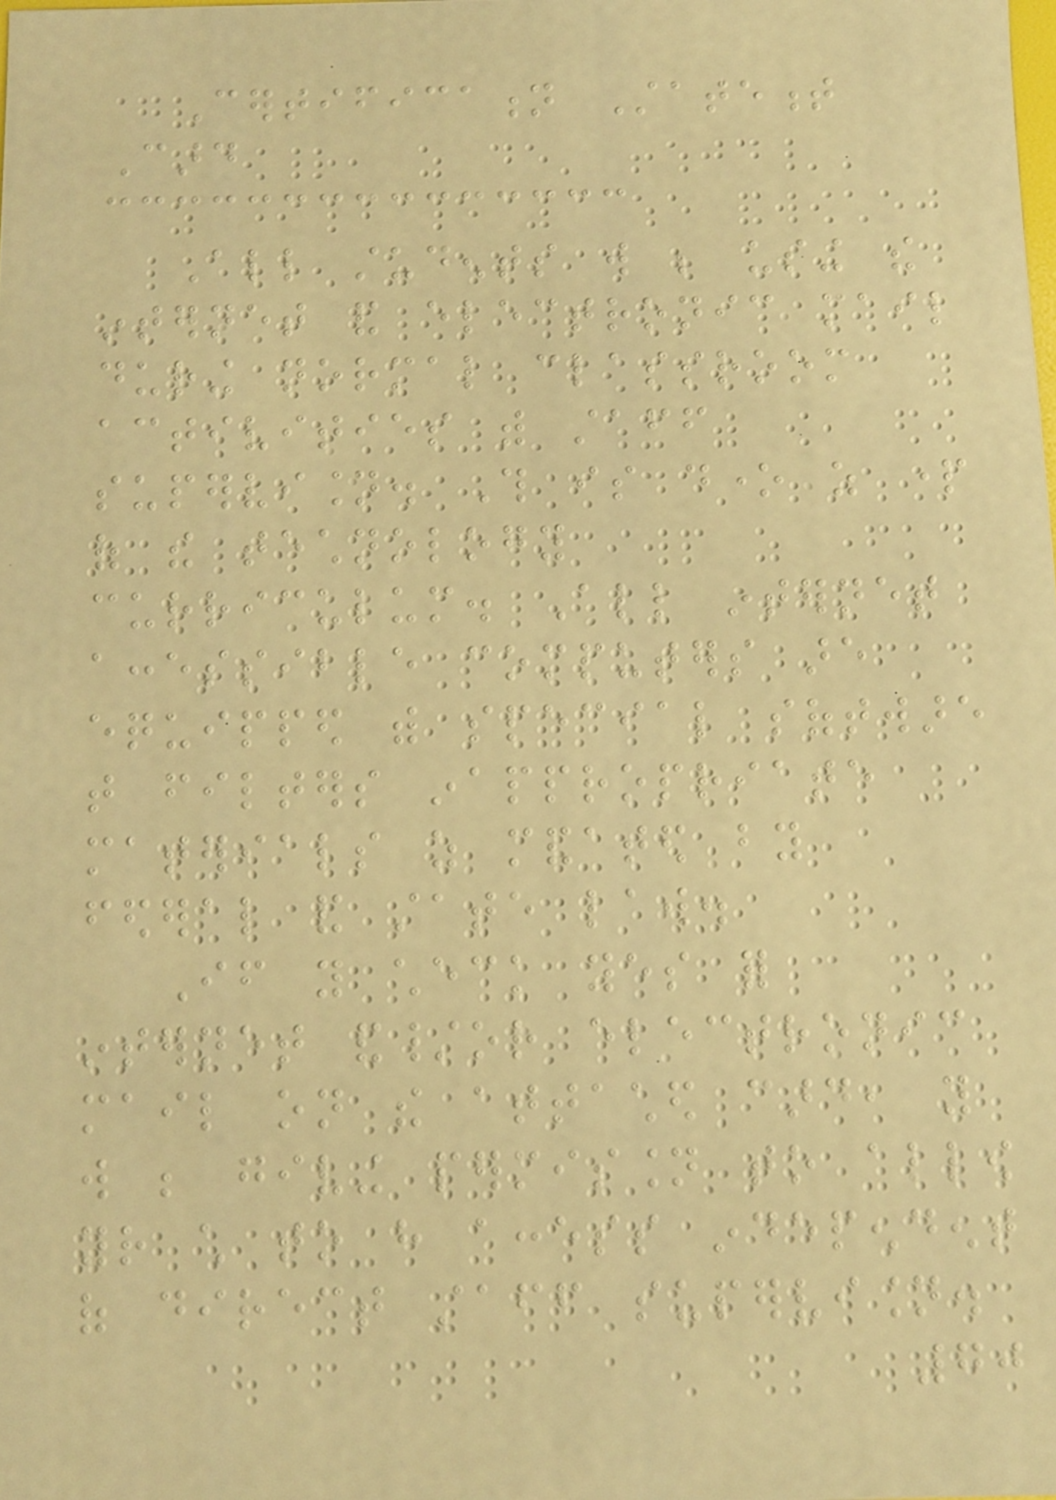Certification Statement
Card
All students will be using the
internet and electronic mail
during normal classroom
activities with staff
supervision. This is done as part
of the technology
curriculum. All internet
accessible computers are
equipped with special software
that filters inappropriate
materials as mandated by
federal and state law.
If you check yes for
internet and/or electronic
mail on the attached card, you
will be giving permission to allow
your child to have access independent
of direct staff supervision.
70
